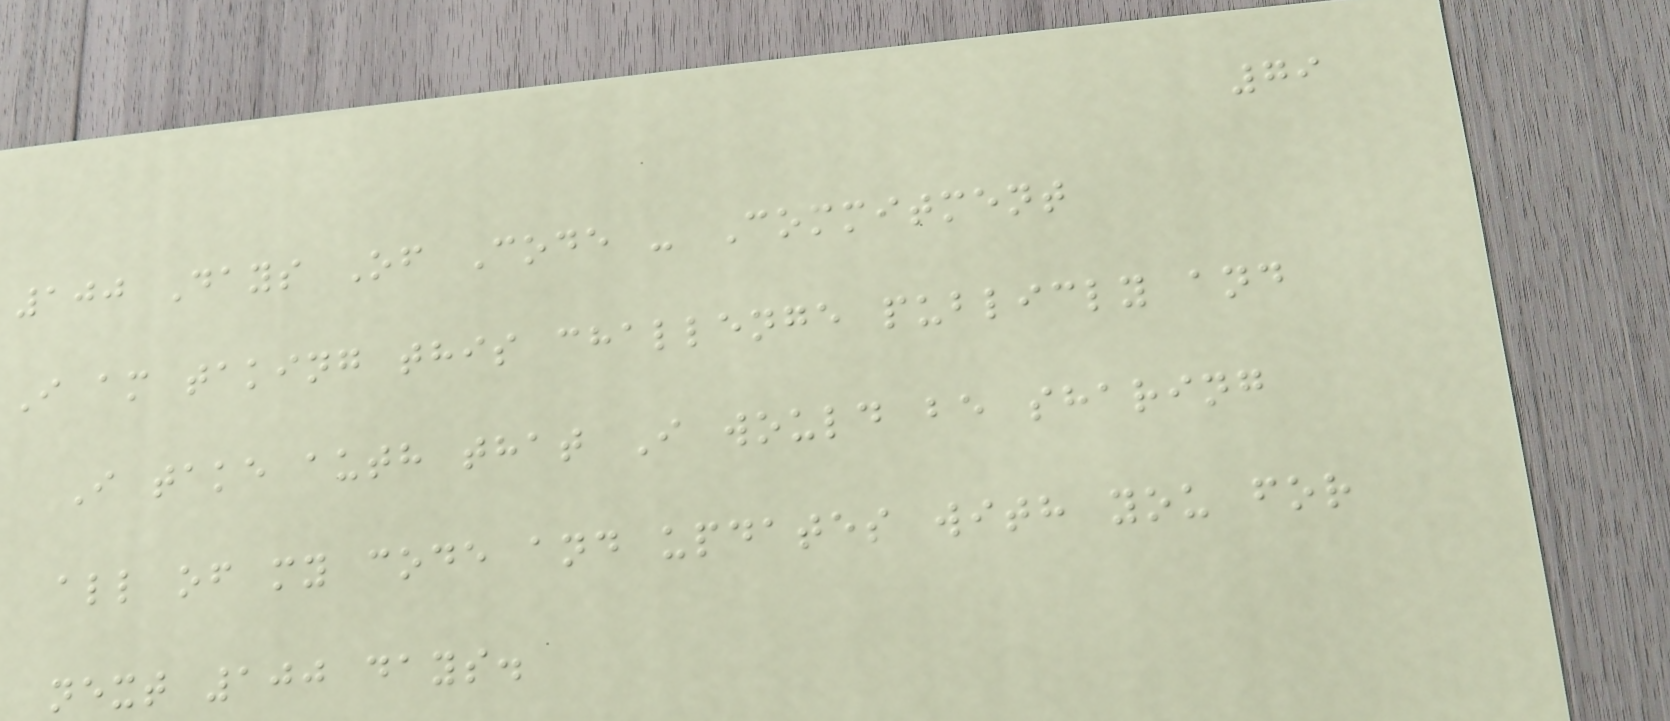79
100 Days Of Code - Commitment
I am taking this challenge publicly and
I take auth that I would be sharing
all of my code and updates with you for
next 100 days.
